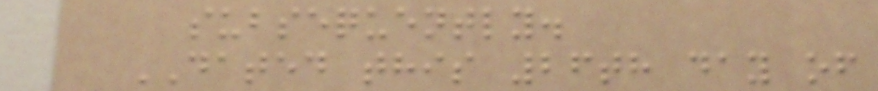subsequently.
DATED this 26th day of
